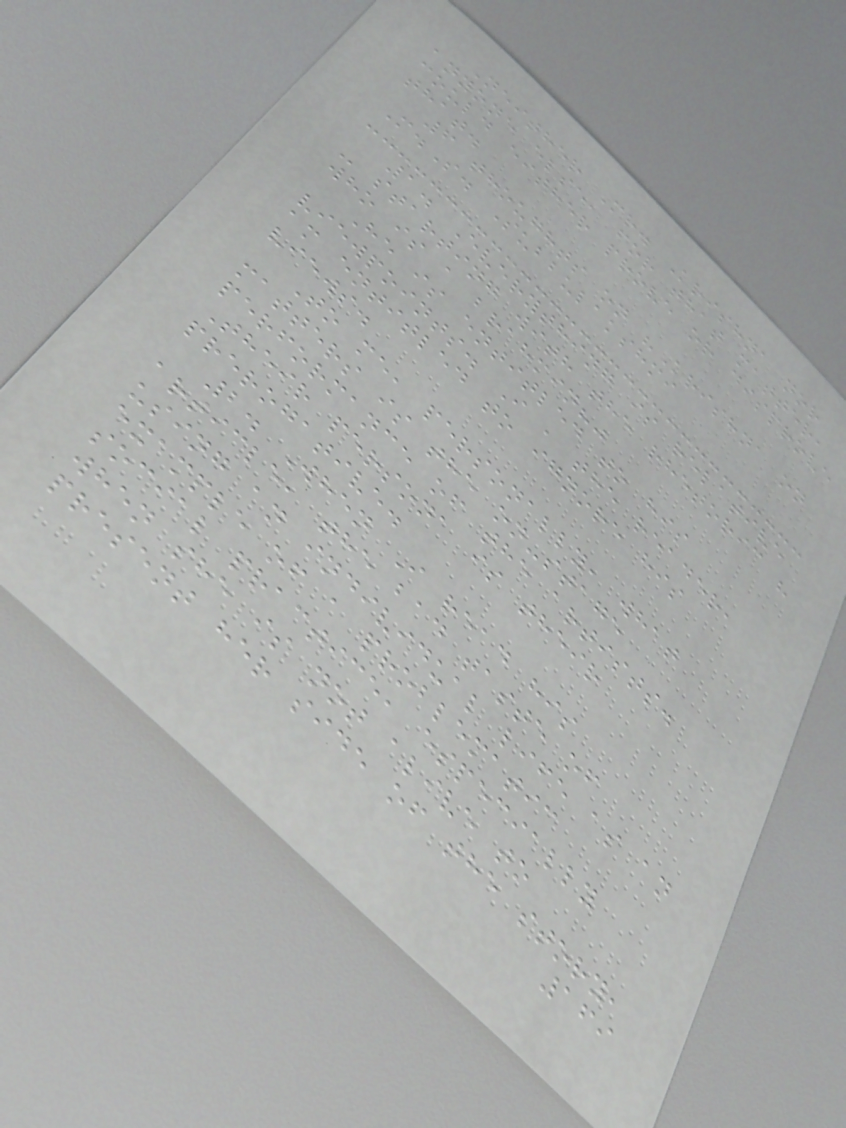Neither Mr. Krishna nor
anyone else, for that matter,
could either prove or disprove
that.
6 thoughts on "Krishna on
M.S. Subbulakshmi
1. Everything is relative
- starting with the rhetoric "
who is a brahmin?"
He is entitled to his
viewpoints. I , the reader,
am entitled to ignore his
views.
To me, personally, what
matters is the on-stage
performance of the artists.
Their persona is their
prerogative.
2. When I read his
article, the bad taste of
using an individual life as an
example of a problematic
social practice, especially
when she is not alive to
present her side of the story,
169
